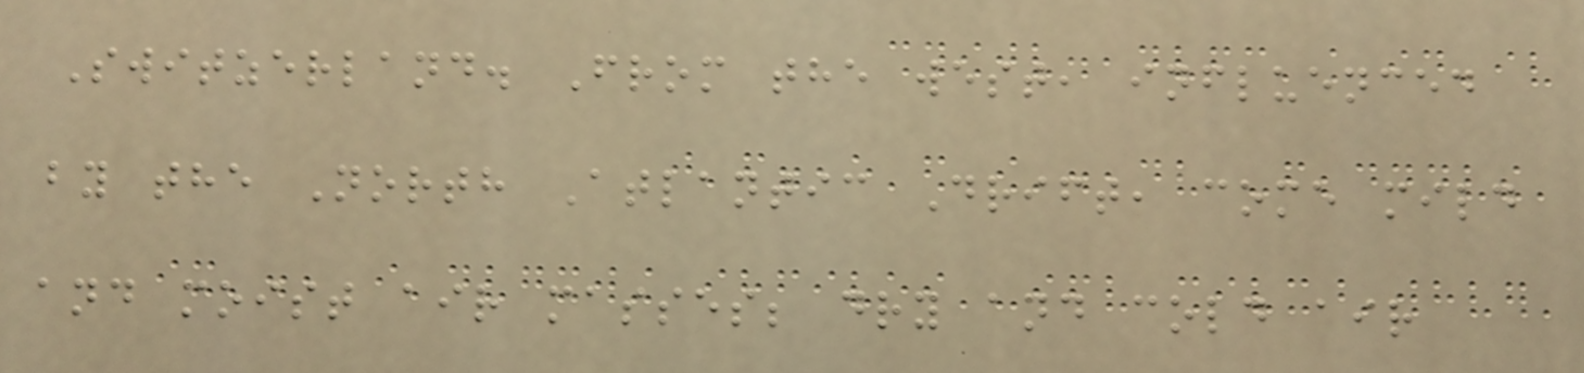Switzerland. From the west, influenced
by the North Atlantic Drift, come mild
and moist air masses; dry and cold air
